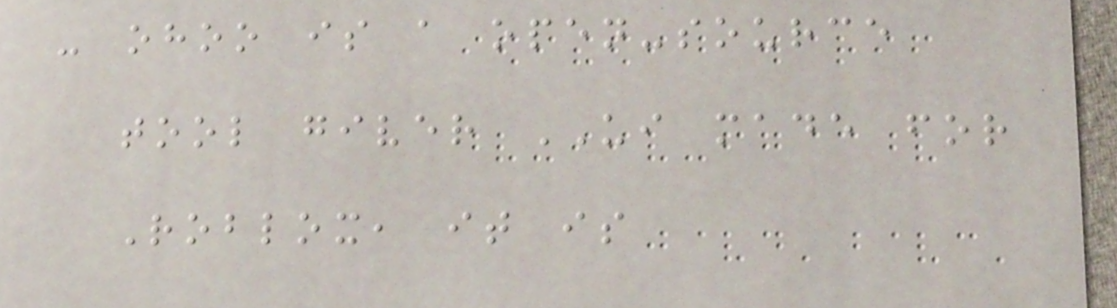- ohoo is a open-source
tool giver UI made for
Roblox, it is
